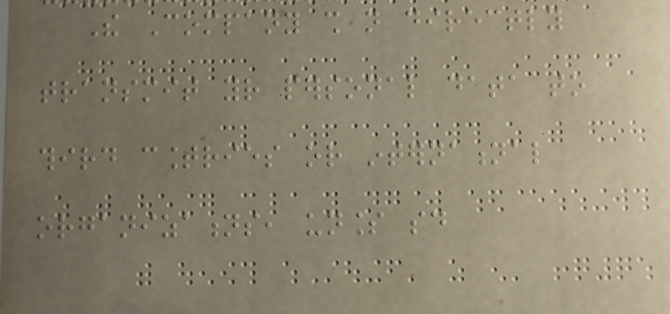The Company shall not directly
transmit your personal data to
third countries or international
organizations, unless said
